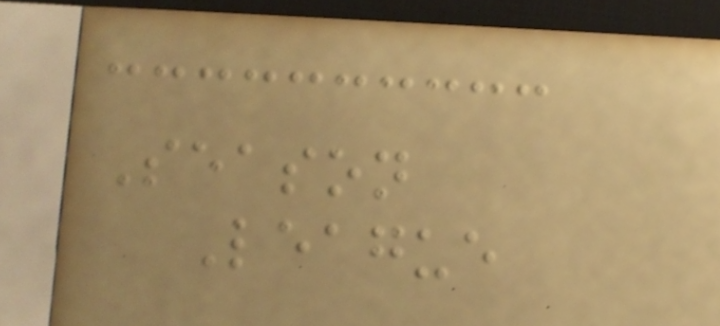Season
League
